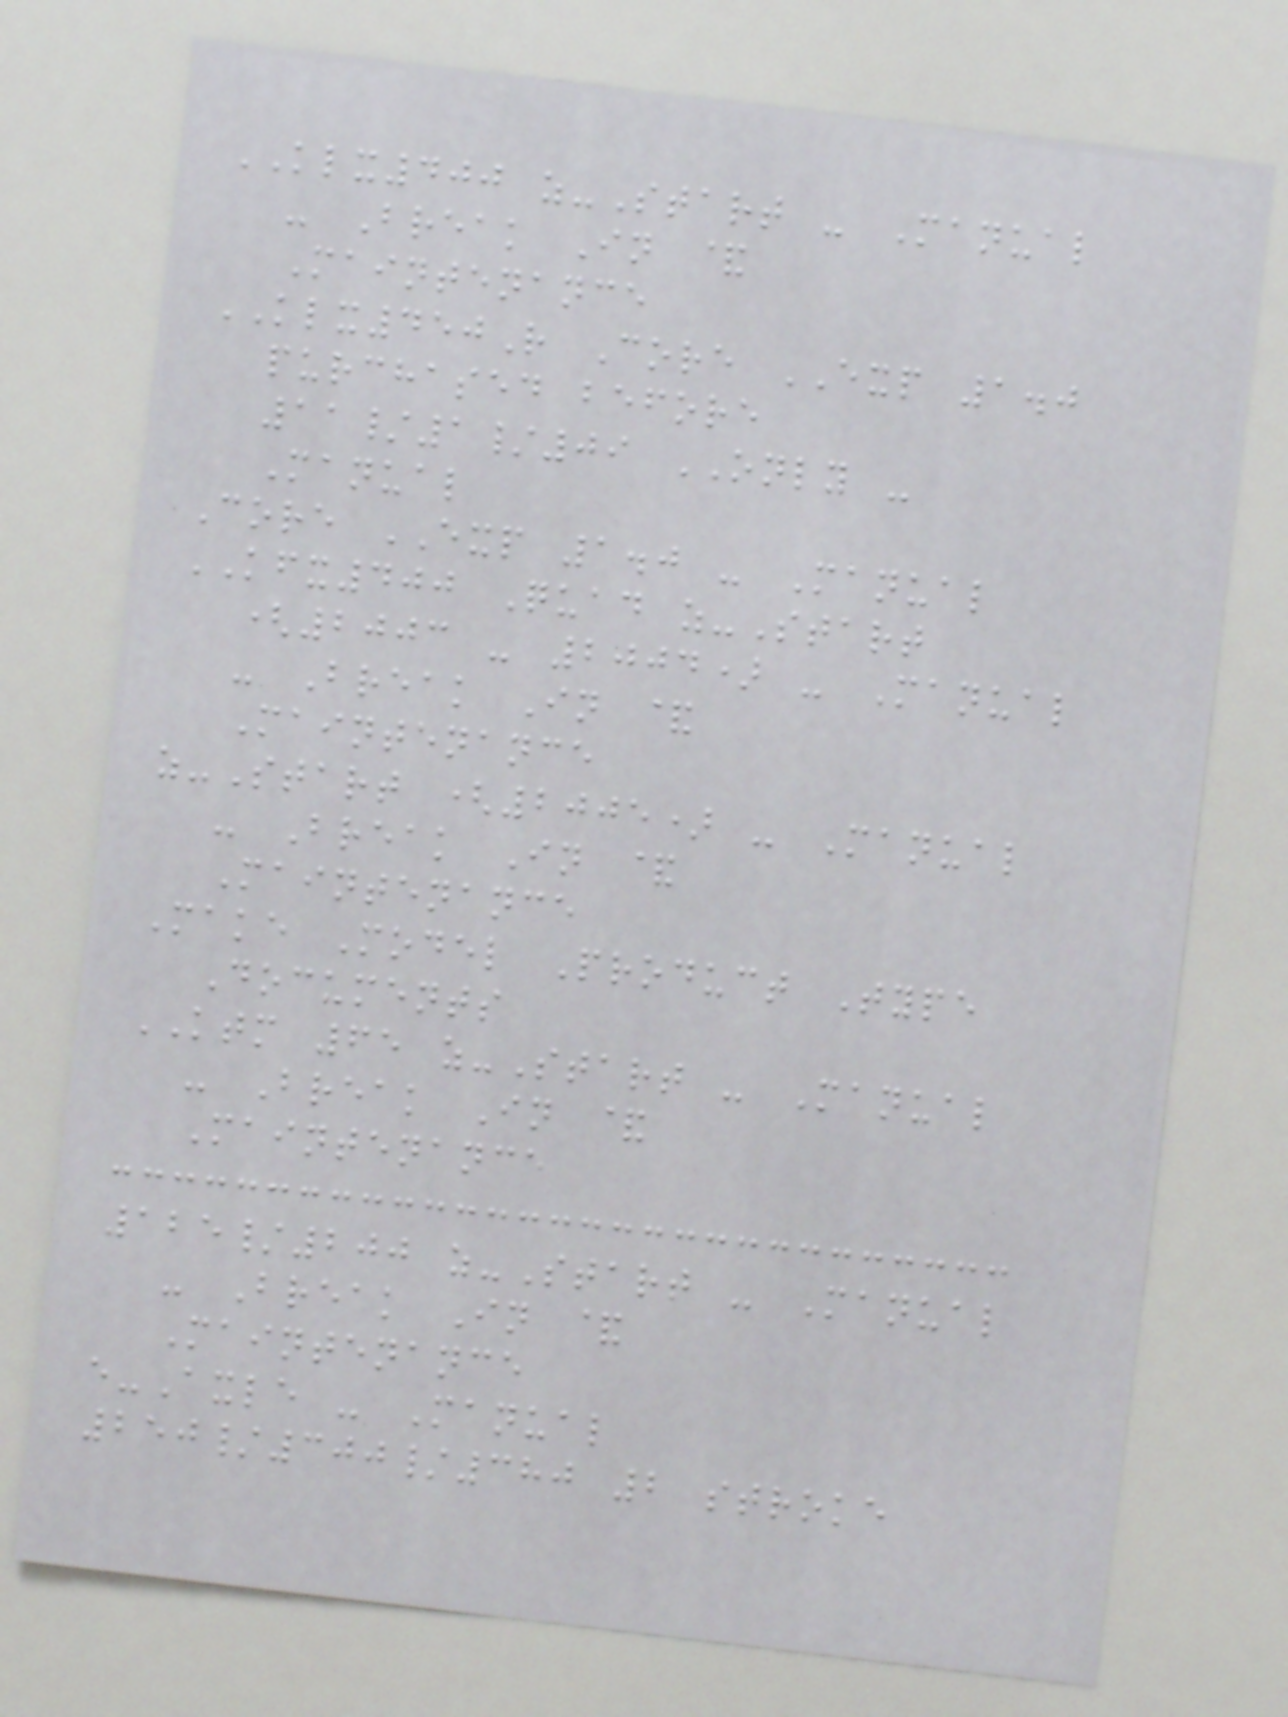KLX400 z-Start - Manual
- Break In &
Maintenance
KLX450R Core EXP 1.0
purchased before
11/1/09 ONLY -
Manual
Core EXP 1.0 - Manual
KFX400 Quad z-Start
(2003 - 2004) - Manual
- Break In &
Maintenance
z-Start (2005) - Manual
- Break In &
Maintenance
Make Model Product Type
Documents
KTM 65 z-Start - Manual
- Break In &
Maintenance
125/200 z-Start - Manual
- Break In &
Maintenance
e-Axle - Manual
250/300/380 2 stroke
